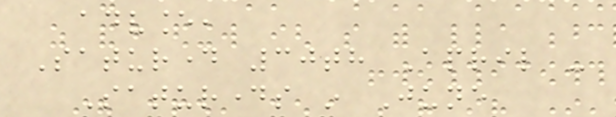advance,
Saturday 30th April -
Saturdays in June
